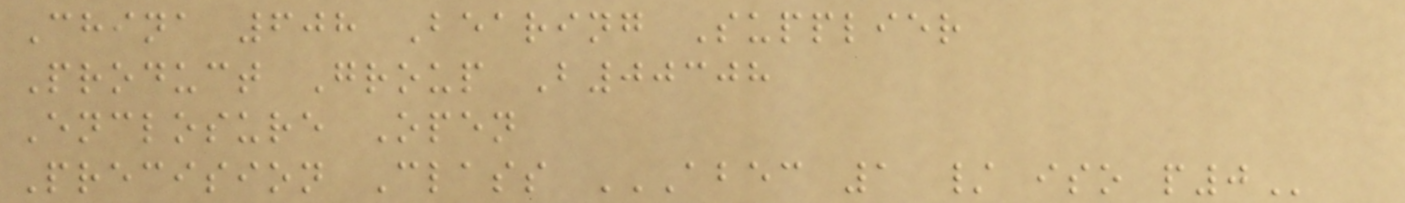China 608 Bearing Supplier
Product Group B00308
Enclosure Open
Precision Class ABEC 1 / ISO P0
